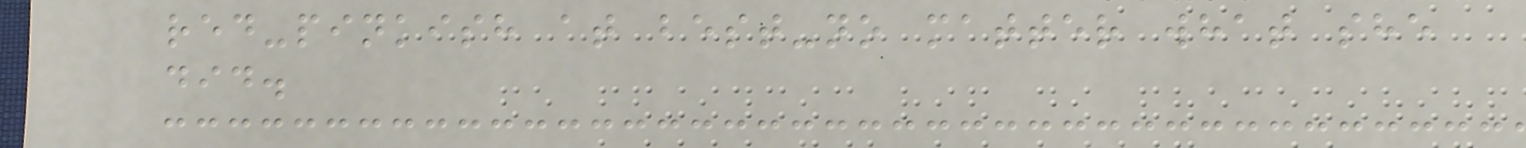red-pinkish at best-no matter what she
did.
